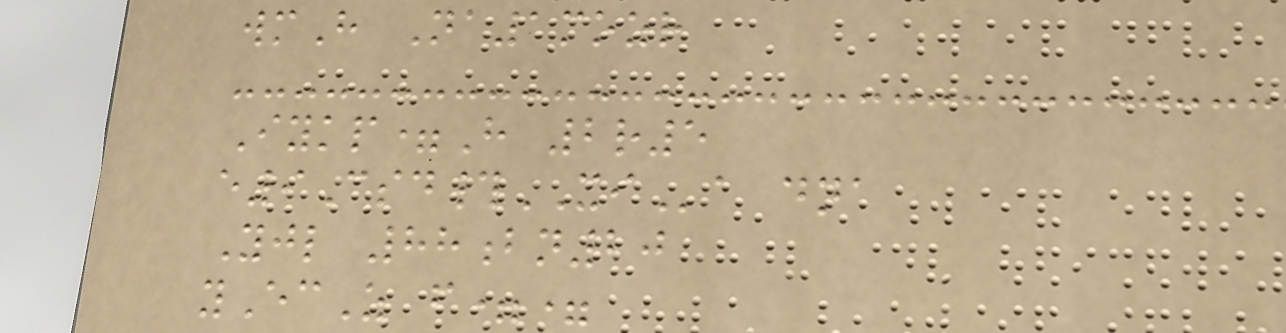wmH Na1mozr
Iykp=H 2r5
e9Csd#XIa dna
Yjl 88bn20
yEcZ f==
